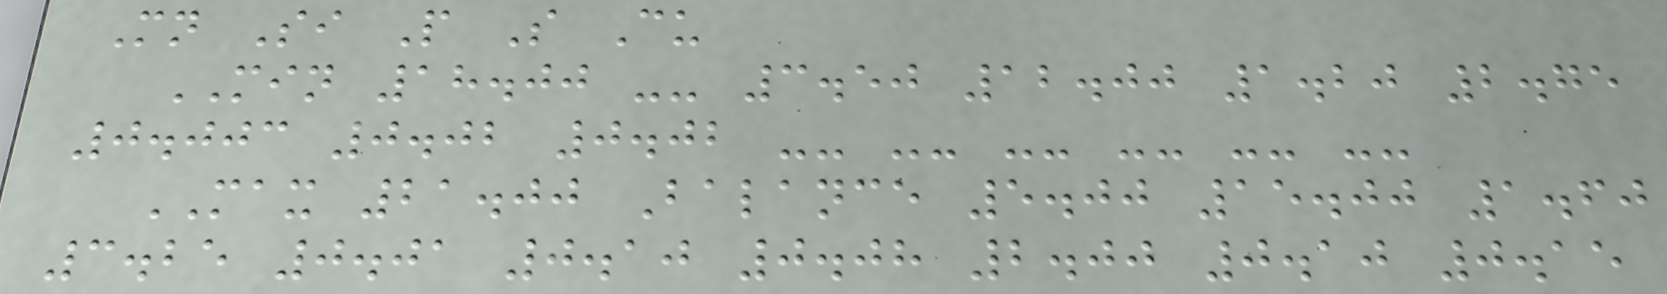Mn Si P S Cu
MIN 18.00 -- 3.50 12.00 1.20 2.75
0.003 0.02 0.02 -- -- -- -- -- --
MAX 21.00 Balance 5.00 15.00 1.60
3.25 0.01 0.10 0.08 2.00 0.10 0.15
